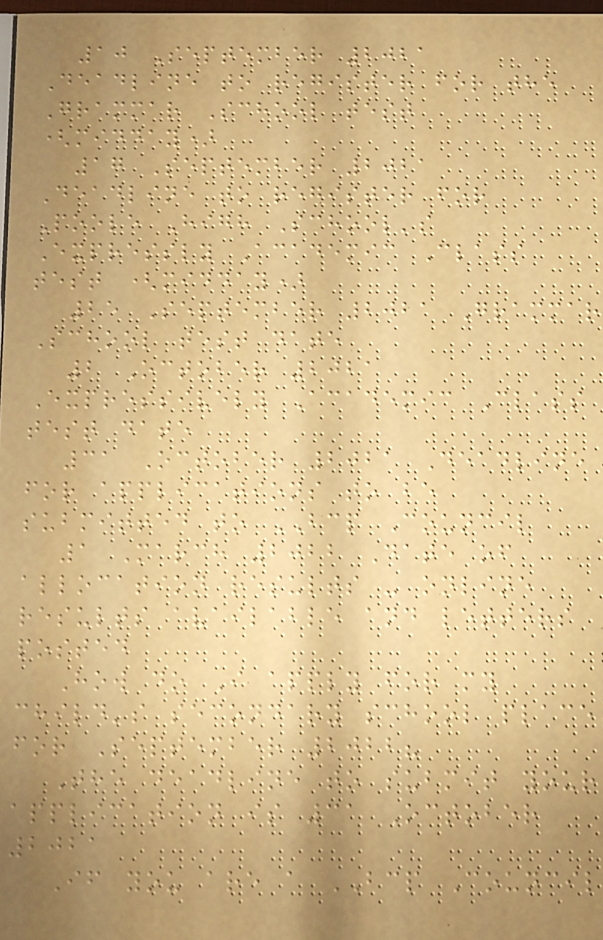10 September 2021
Deadline to register for the
Grammar School test
(midday)
17 September 2021
Deadline to register for
Poole High School's
Expressly Academic Class
test (midday)
25 September 2021 Grammar
School test date
2 October 2021
Expressively Academic Class
test date
31 October 2021 Deadline
for applications to be
submitted to BCP Council
1 March 2022 Date of
allocation results - online
results available and letters
posted
How do I apply for my
child's secondary school place
for September 2022?
The deadline to submit your
application is 31 October
2021
If you are a BCP Council
